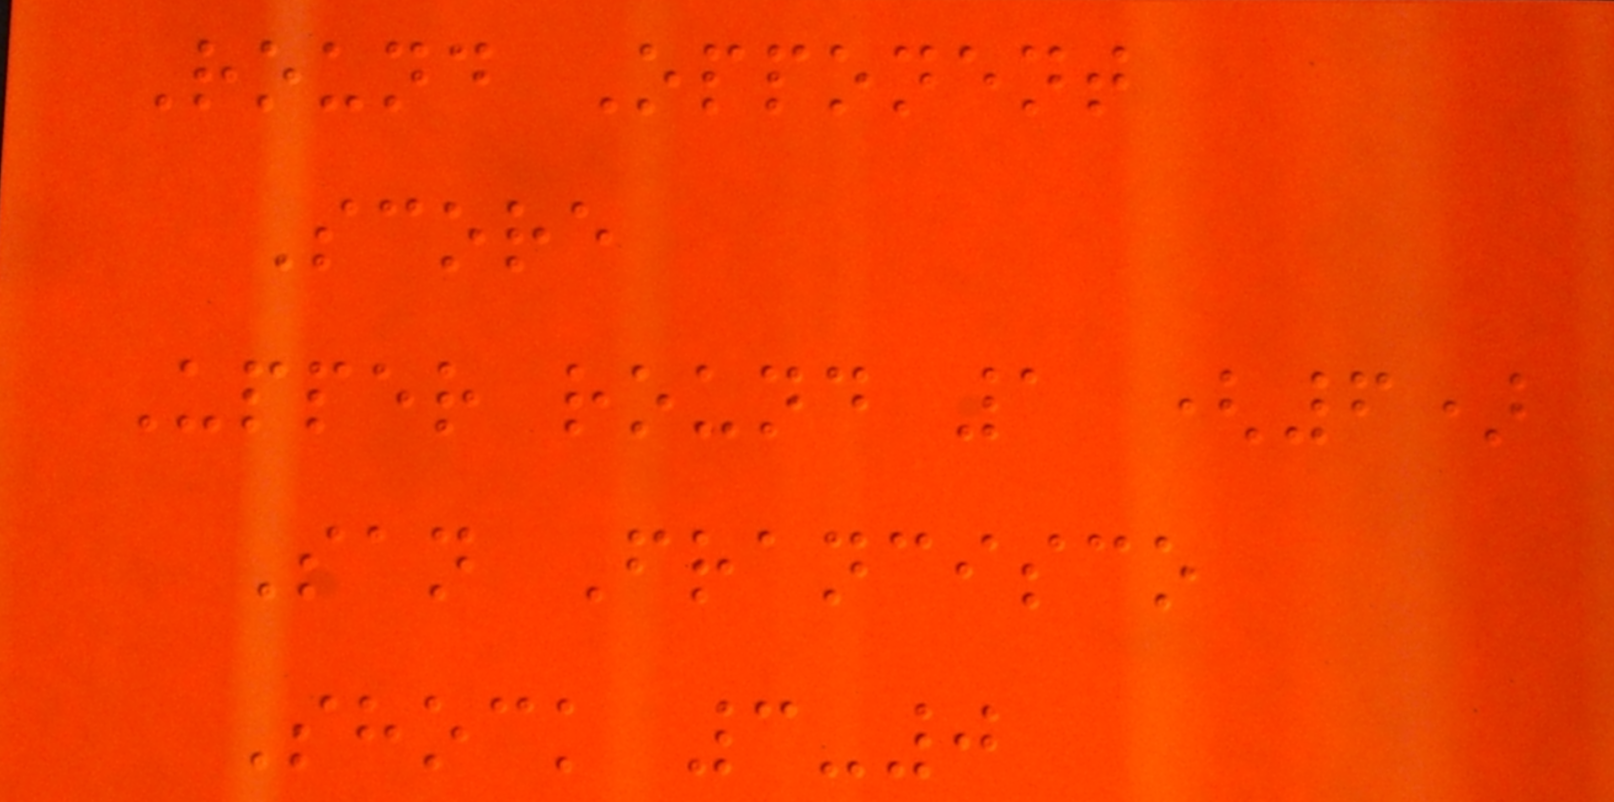Round Opponent
Score
Upper round 1 (6)
San Francisco
Shock 3-0
